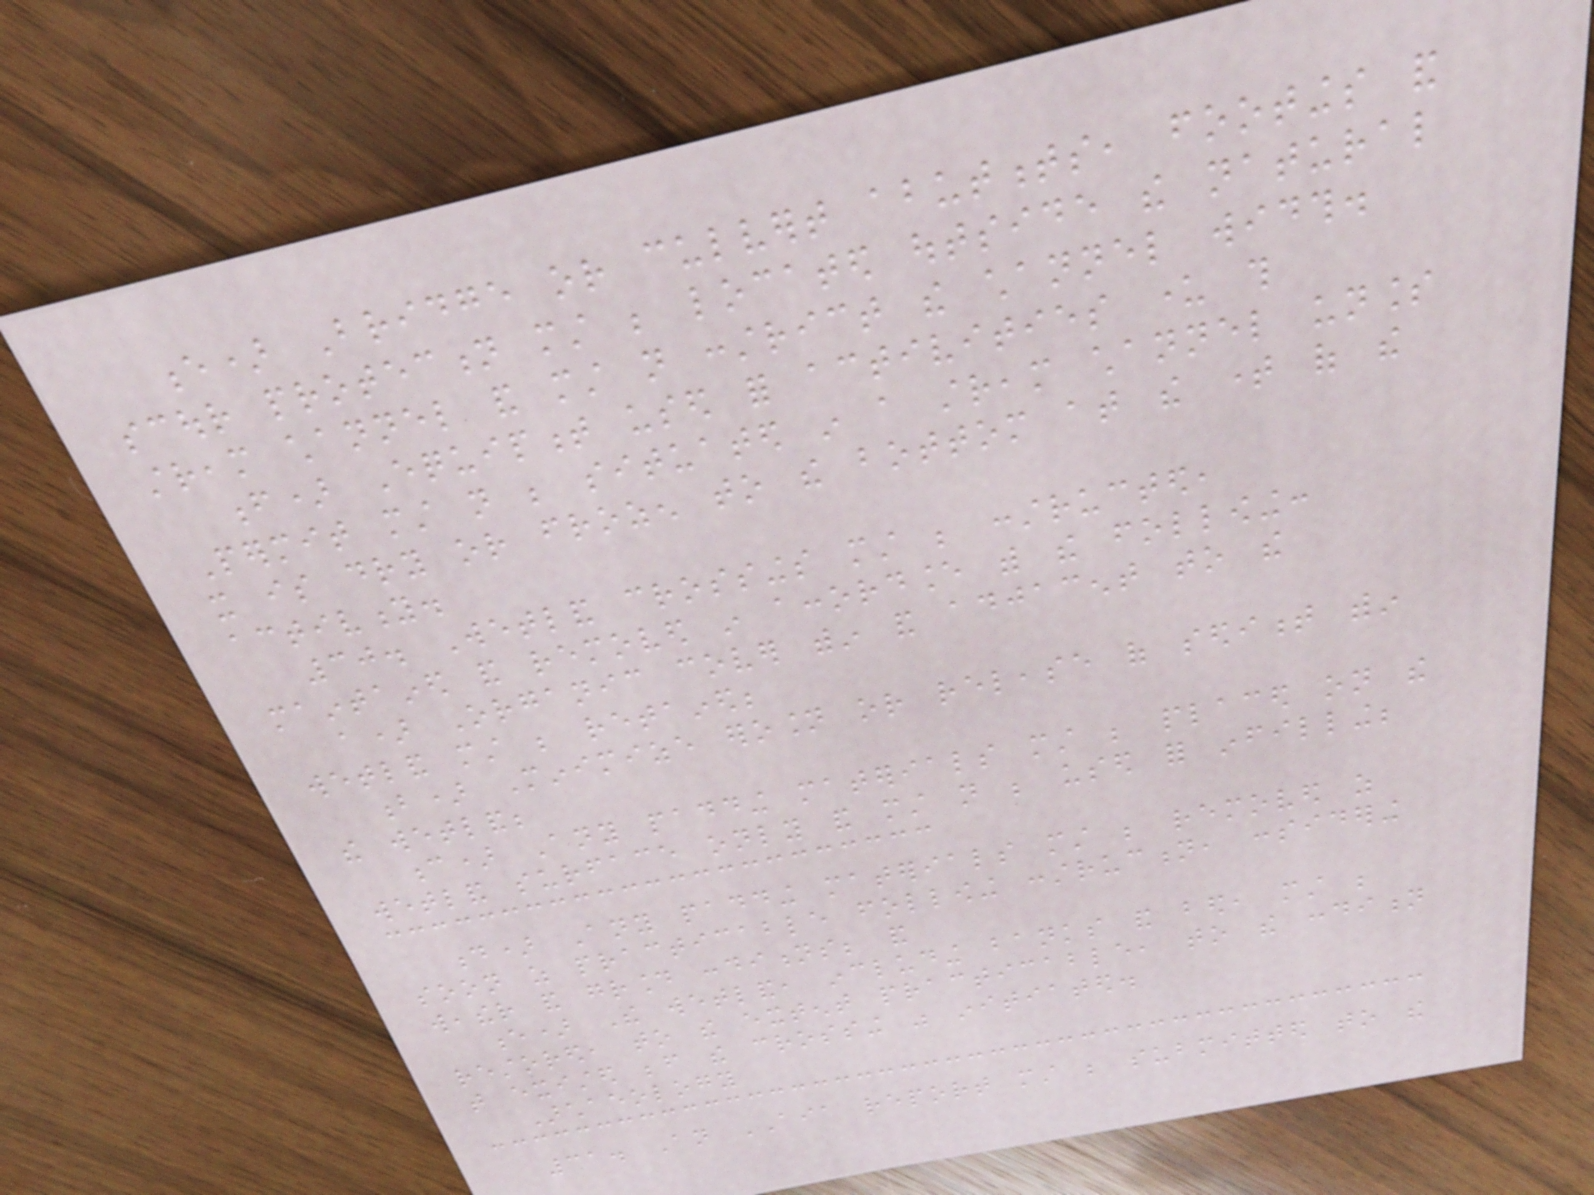e) Bridge or culvert abutments, footings and
scour protection must be located outside the natural
stream channel and must not constrict the channel width.
f) Equipment used for activities under this
Permit must not be situated in a stream channel unless
it is dry or frozen to the bottom at the time of the
activity.
30. Wetland crossings must be constructed,
maintained and removed in accordance with the following:
a) Organic cover within and adjacent to the
wetland must be retained;
b) Minimize erosion or release of sediment within
the wetland;
c) Any padding materials must be placed on the
wetland surface only and must not be used for infilling;
d) Any padding materials must be removed as
soon as practicable following construction, considering
weather and ground conditions; and
e) The wetland, including banks and bed, must be
restored, to the extent practicable, to the condition
that existed before the crossing was initiated.
Archaeology
31. An AIA report must be submitted to the
